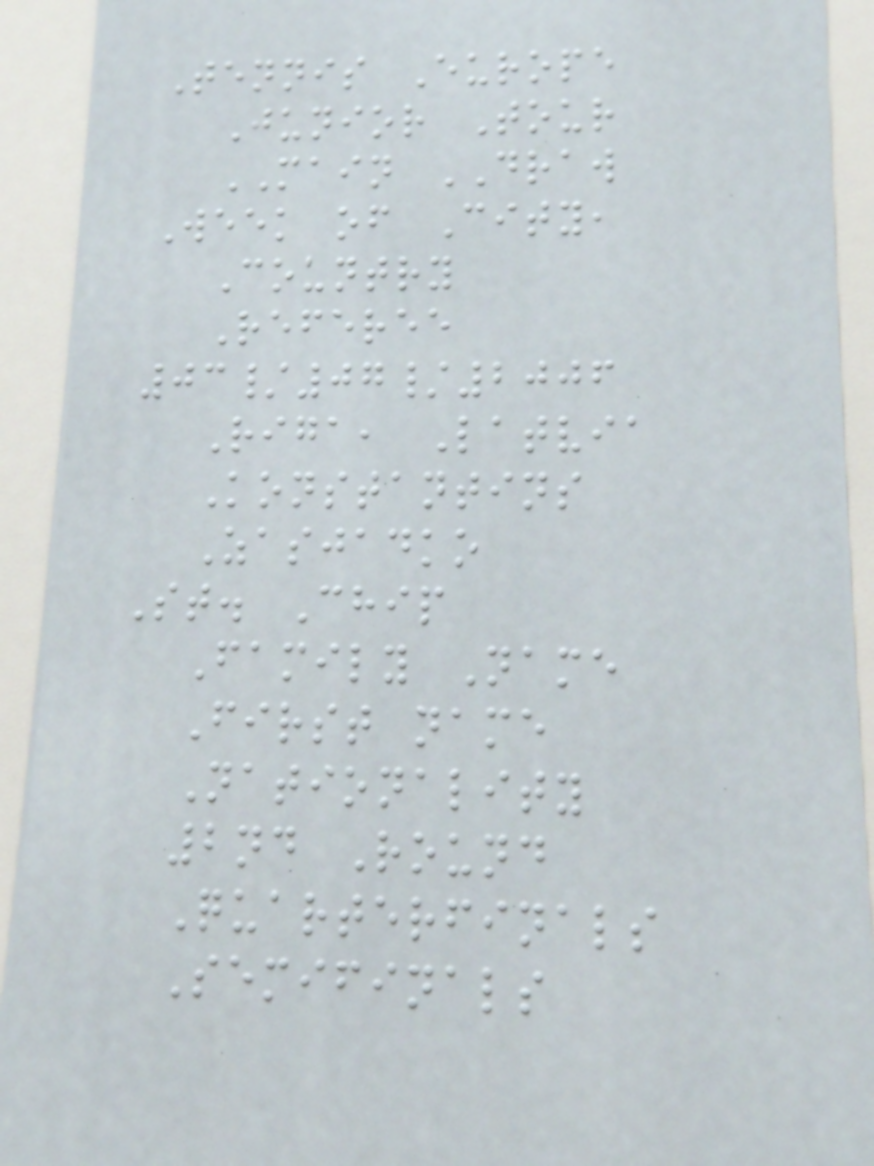Tennis Europe
Junior Tour
MAIN DRAW
Week of City,
Country
Referee
03/07/2006
Riga, Latvia
Konstantins
Zasjadko
St. Chip
Family Name
First name
Nationality
2nd Round
Quarterfinals
Semifinals
